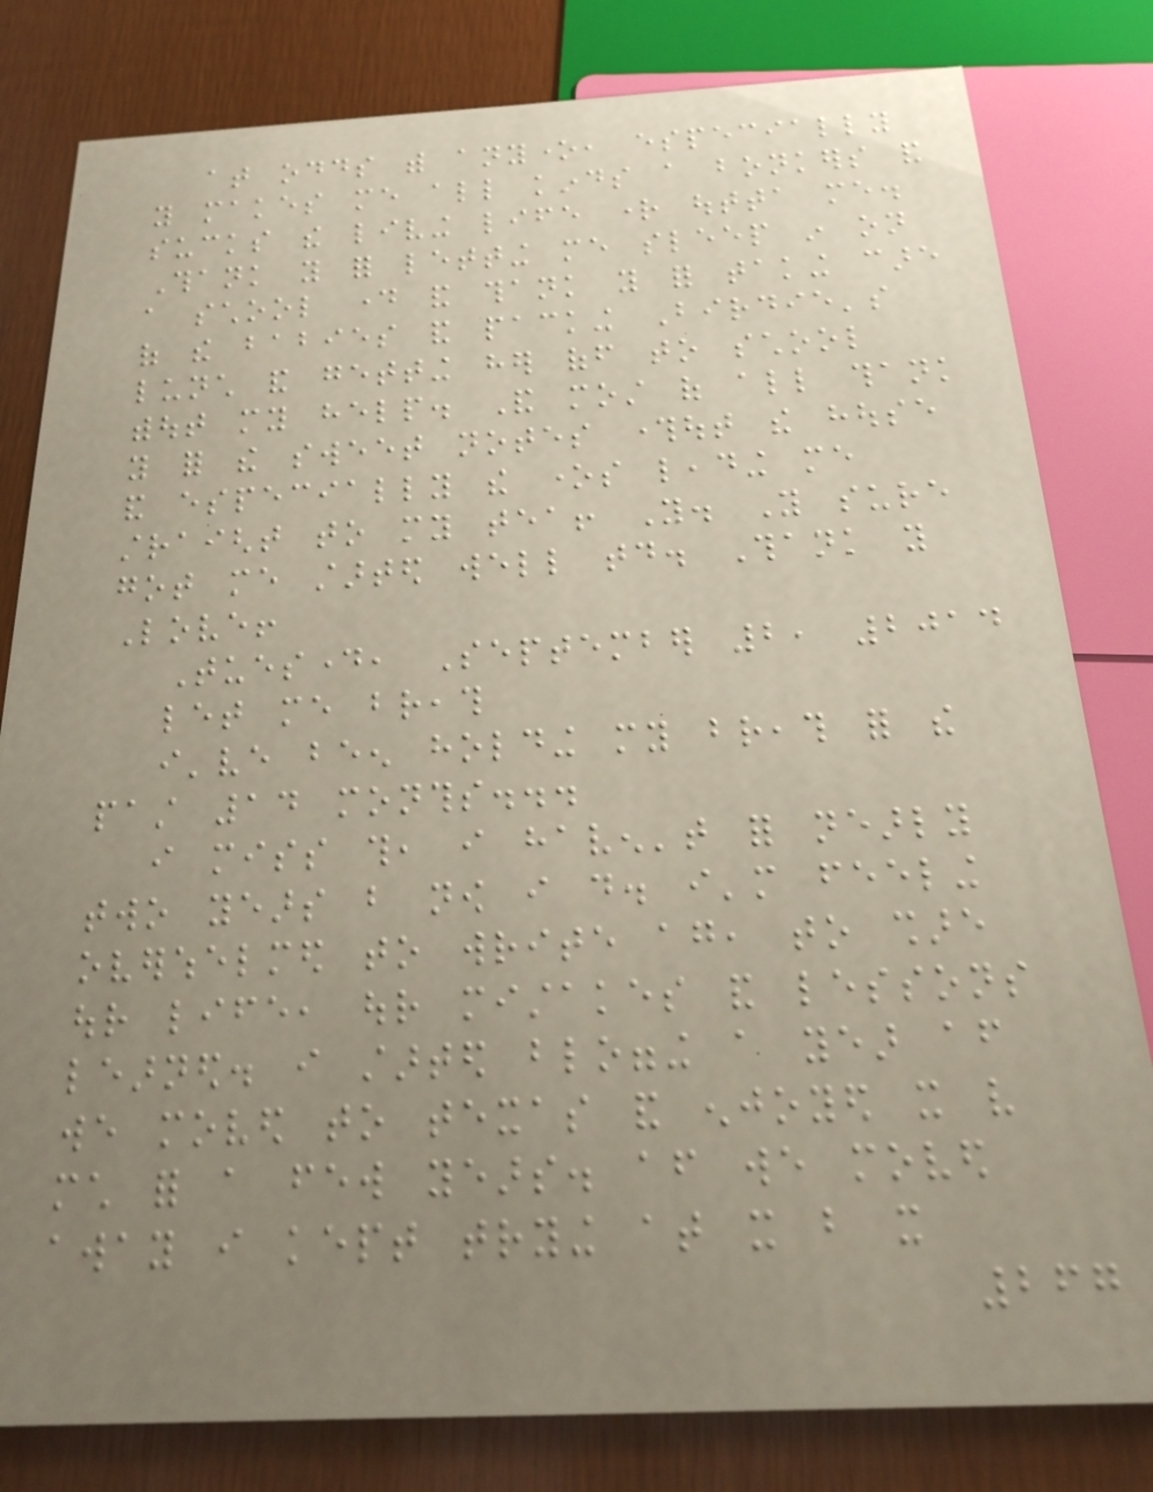at odds with anyone, especially
you makes me all kinds a bonkers and
sucks the living life right outta me.
Thank you for letting me sleep in on
a school day and thank you for taking care
of the babies and packing Birdie's
lunch and getting her off to school
without my help. And most of all thank
you for the sweet notes throughout the house
and especially the ones leading me
straight to my tea! You. You sure
got me started well today. Thank you
Love!
Tuesday, September 2, 2014
let me breath
i've been holding my breath for the
past 14 months...
i miss this, i haven't for nearly
two years but now i do. i'm feeling
overwhelmed to write again, to share
our life, our mistakes and lessons
learned. i started blogging a year after
we moved to texas and enjoyed it very
much for a few years. after we moved
away i kept trying at it but it
267
